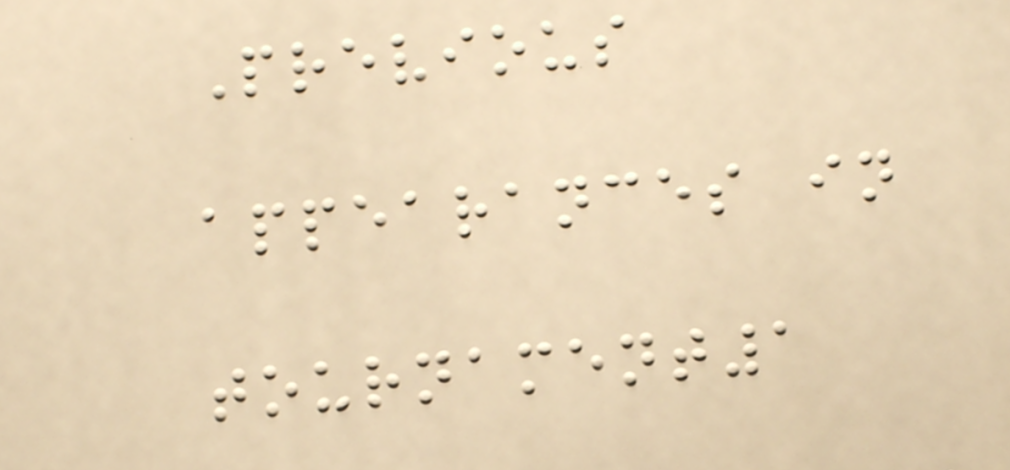Previous
appearances in
tournament1
